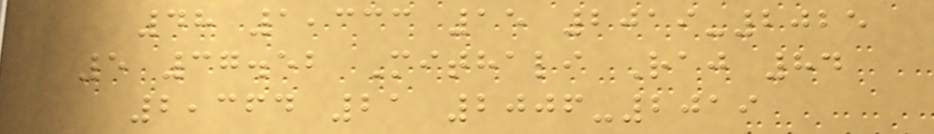48 1,333 15 2019-2025
5 37.52 Mithali Raj 84
2,364 21 2006-2019
